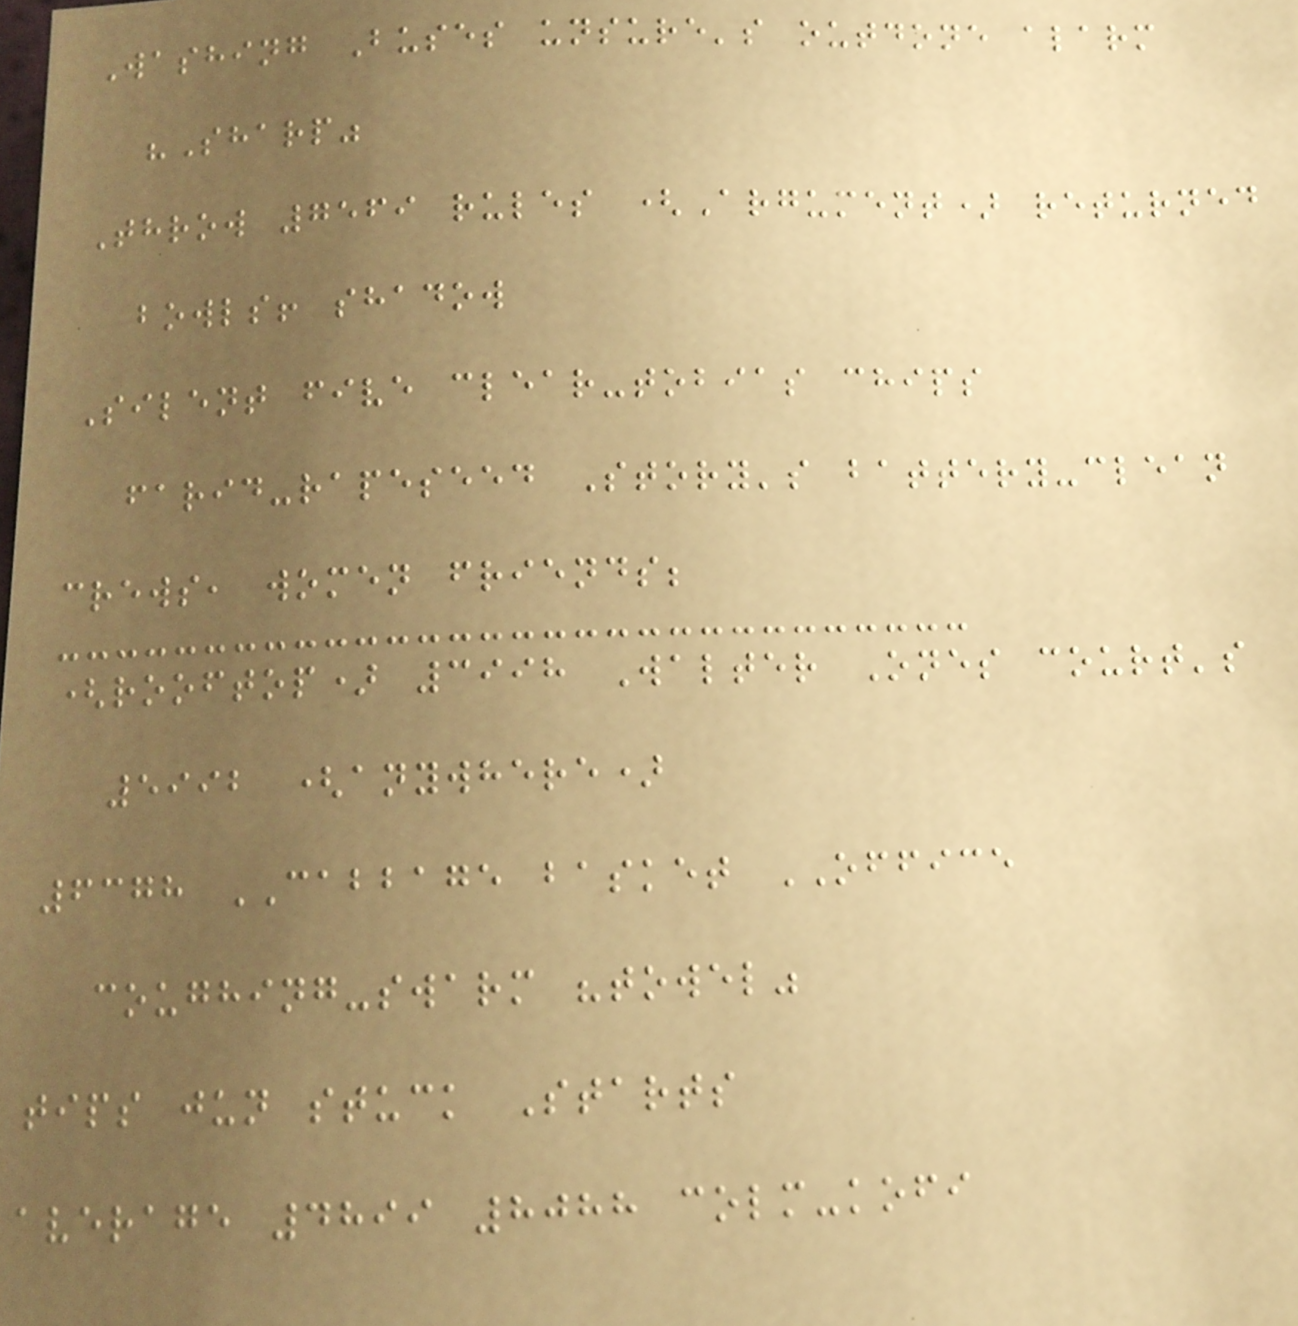Washing Buses unsure's outdone alarm
"Sharp"
Throw 7569 rules (Argument) returned
bowls! shadow
Silent five clear-tobias chips
farid-rapeseed Story's battery-clean
crews, women friends;
(rooftop) 3998 Walter Ones court's
5992 (anywhere)
6378 CABBAGE basket OFFICE
coughing-swarm "towel"
tips jun stuck Starts
average 4899 8088 colm-kofi
